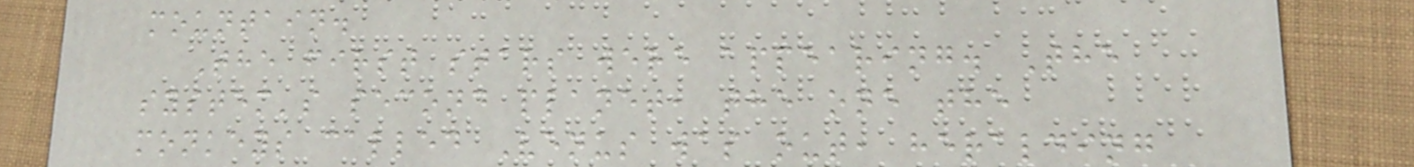mountain.
The first stars were appearing. The
system's second planet, the one the
monkeys called Venus was out, heralding
